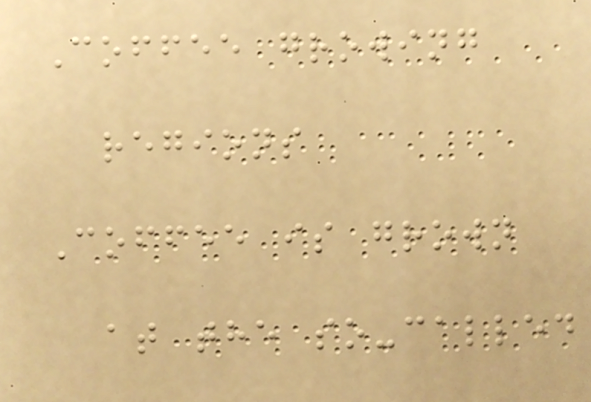Coffee growing
regions
Coffee is grown
at the so-called
